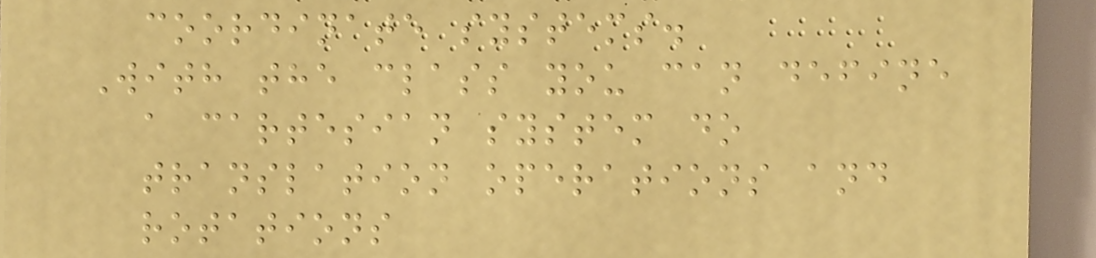coordinate systems.
With the class you can define
a cartesian system do
translation operations and
rotations
